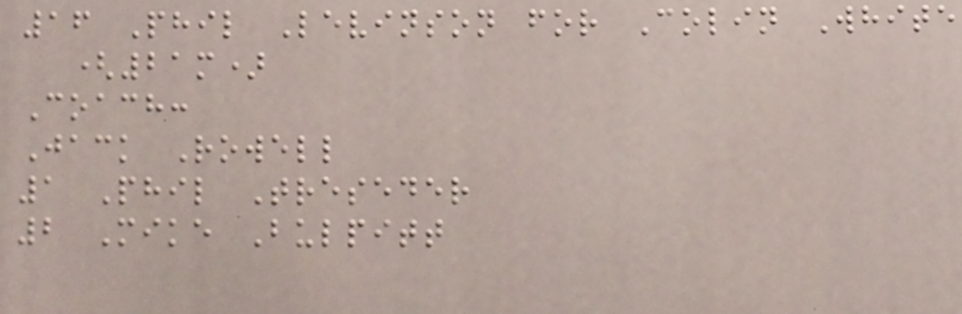16 Phil Levinson for Colin White
(21m)
Coach:
Jack Rowell
1 Phil Treseder
2 Mike Bulpitt
